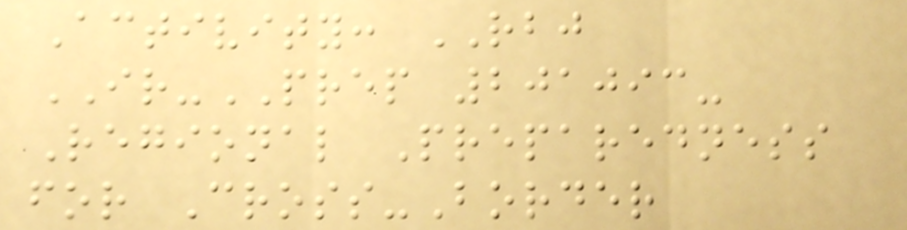Activity: RBJ
IR-PREP 201093-
Regional Preparedness
for Cross-Border
